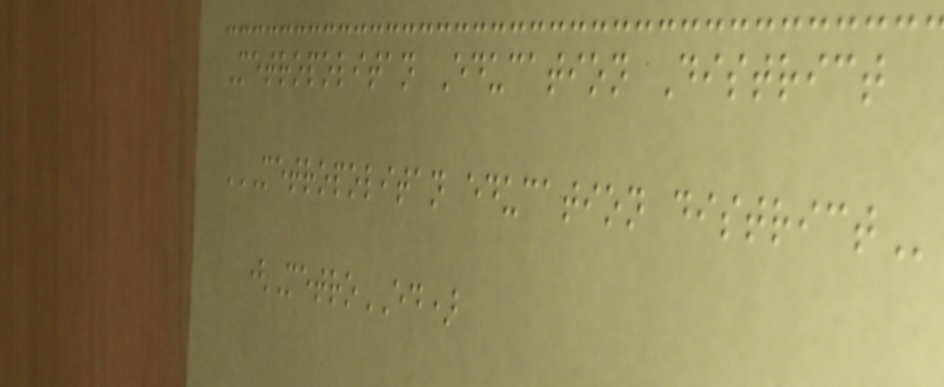Metropolitan Education District
METROPOLITAN EDUCATION DISTRICT
(MetroED)
